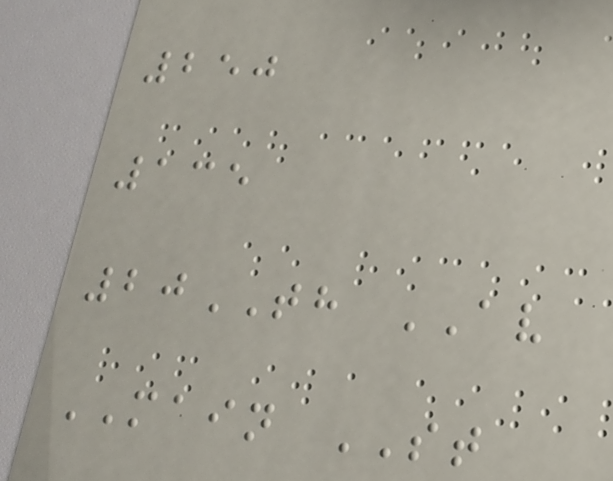250
135
20TH AV
MAIN ST
